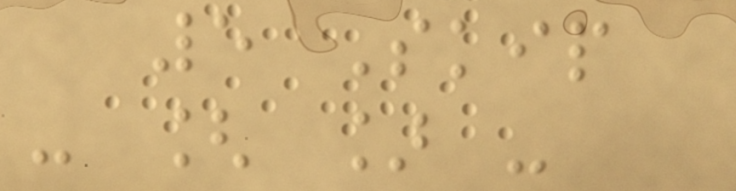5 Skip
- [ ] -
